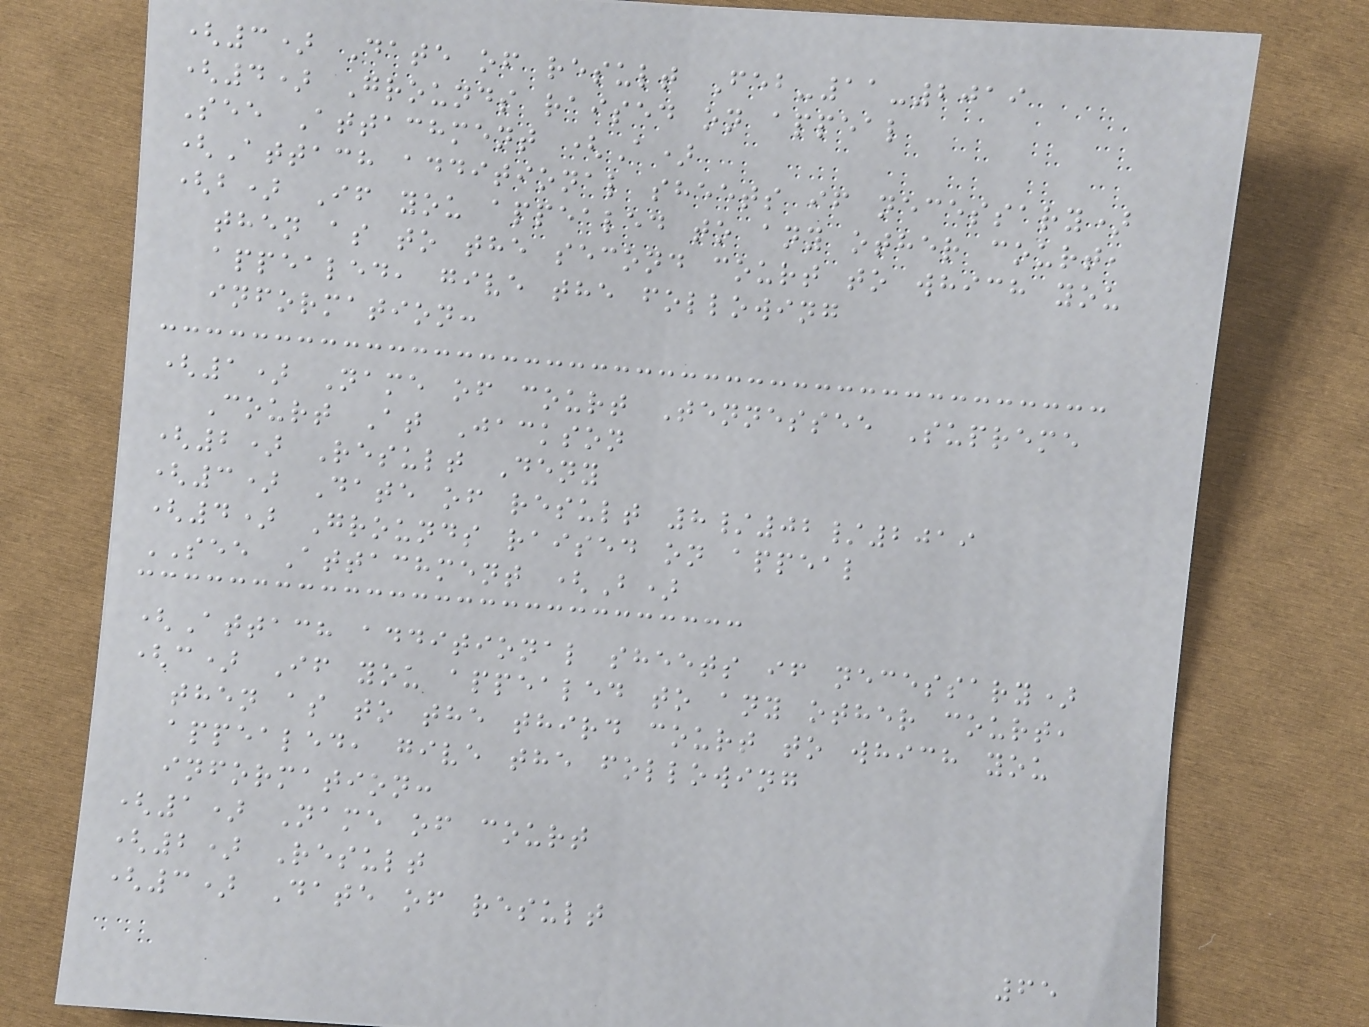(3) Date of result Feb-11-2019
(4) Grounds raised on appeal
See Attachment (A)
(Attach additional sheets if necessary)
(b) If you appealed to any other court,
then as to the second court to which you
appealed, give the following
information:
(1) Name of court Tennessee Supreme
Court At Jackson
(2) Result Deny
(3) Date of result 8/02/2019
(4) Grounds raised on appeal
SEE Attachment (B)
(Attach additional sheets if necessary)
(c) If you appealed to any other court,
then as to the third court to which you
appealed, give the following
information:
(1) Name of court
(2) Result
(3) Date of result
65
